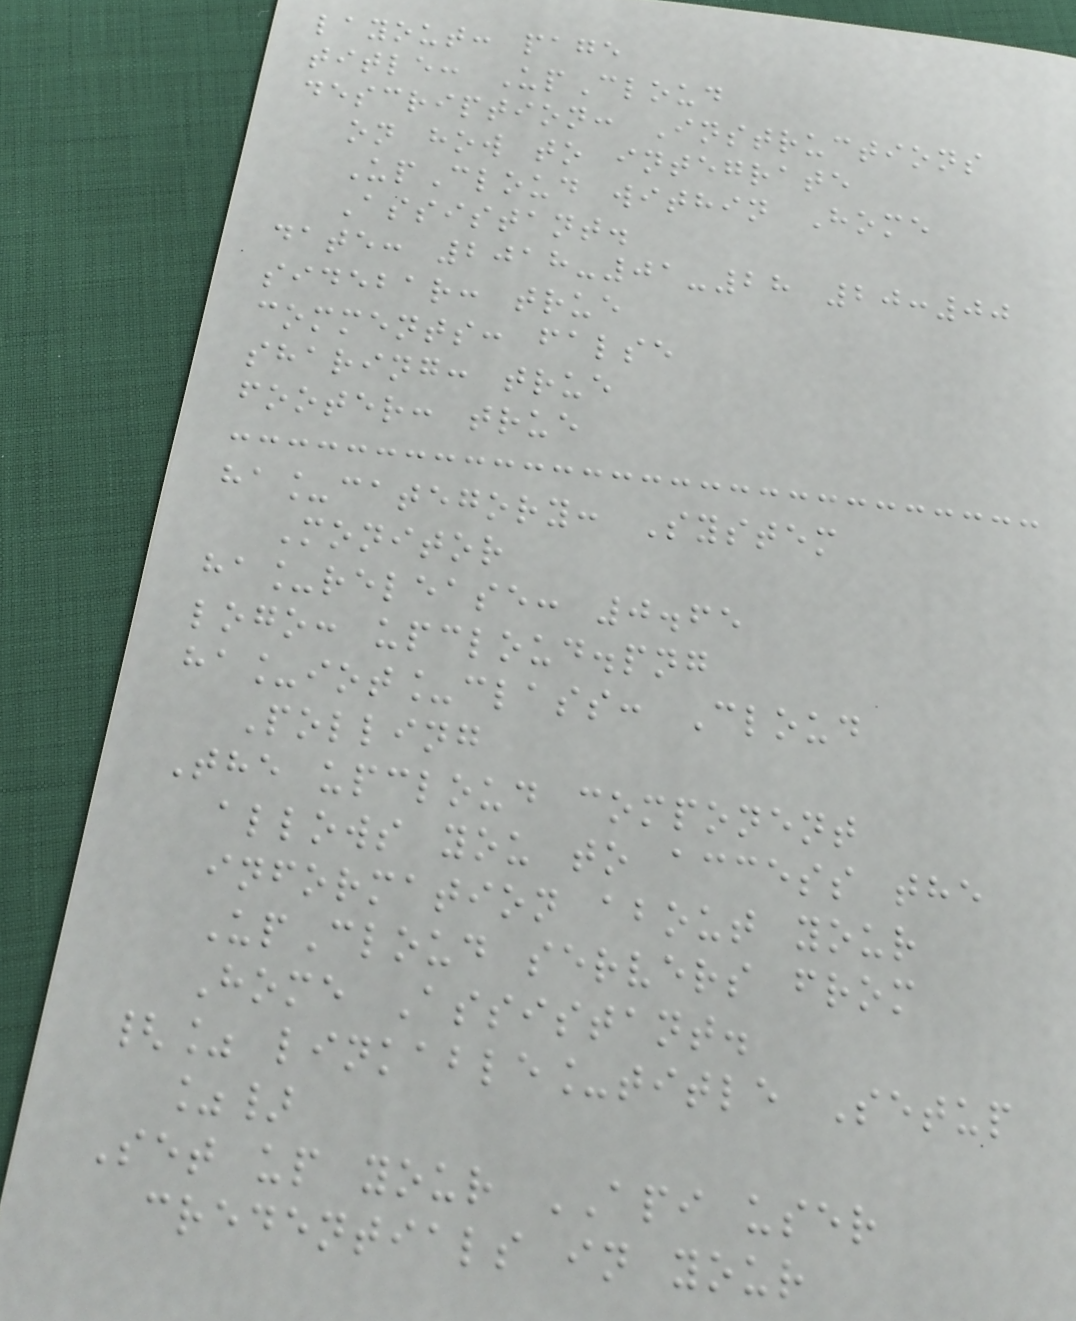layout: page
title: UpCloud
description: Instructions
on how to integrate
UpCloud within Home
Assistant.
date: 2018-01-28 20:00
sidebar: true
comments: false
sharing: true
footer: true
ha_category: System
Monitor
ha_release: 0.65
logo: upcloud.png
ha_iot_class: Cloud
Polling
The upcloud component
allows you to access the
information about your
UpCloud servers from
Home Assistant.
{% linkable_title Setup
%}
Set up your API user
credentials in your
